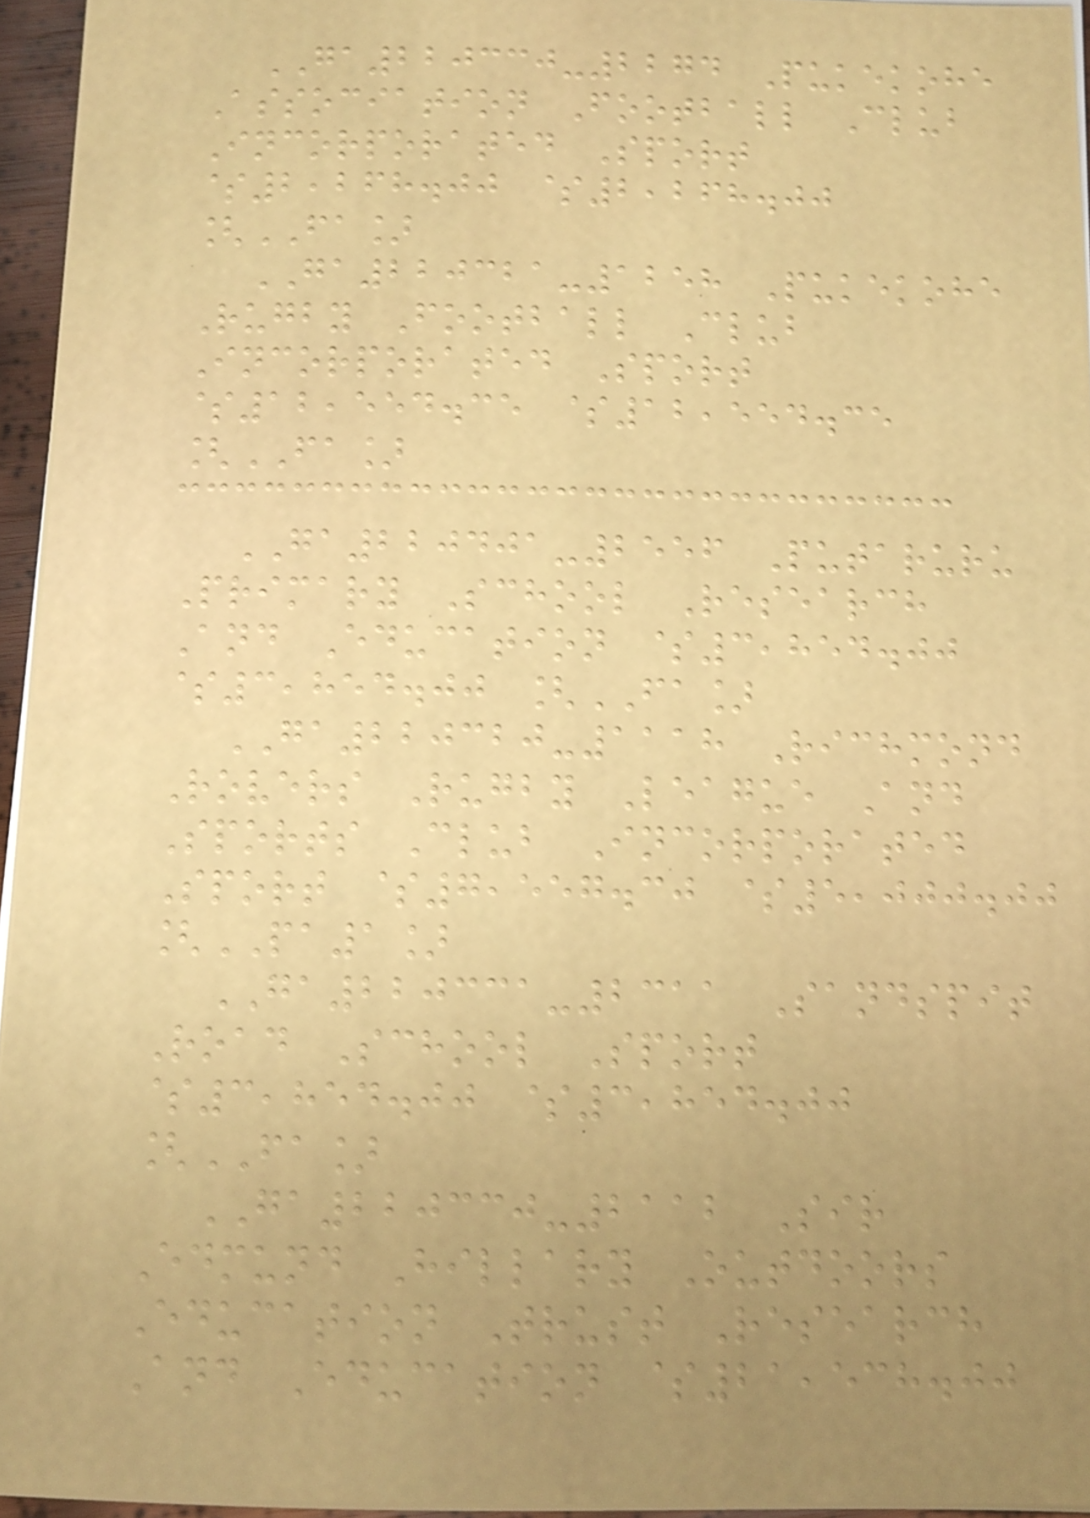GA220330-2274 Pukekohe
Association Football Club
Incorporated Sport
$2,268.00 $2,268.00
[FA]
GA220321-1258 Pukekohe
Rugby Football Club
Incorporated Sport
$12,554.35 $12,554.35
[FA]
GA220401-2556 Putaruru
Primary School Research
And Education $3,854.00
$3,854.00 [FA]
GA220320-1118 Richmond
Rovers Rugby League And
Sports Club Incorporated
Sport $7,557.30 $5,000.00
[PA1]
GA220331-2311 Sandspit
Road School Sport
$3,854.00 $3,854.00
[FA]
GA220330-2112 Sir
Edmund Hillary Outdoors
Education Trust Research
And Education $21,538.00
